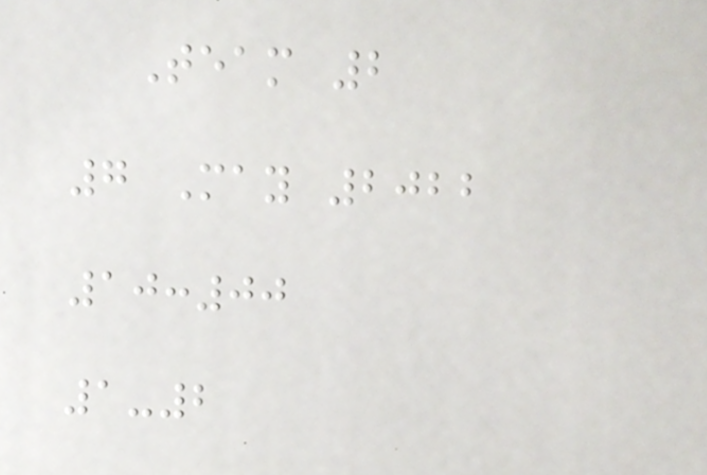Team 2
7 May 2022
10:00
1-2
